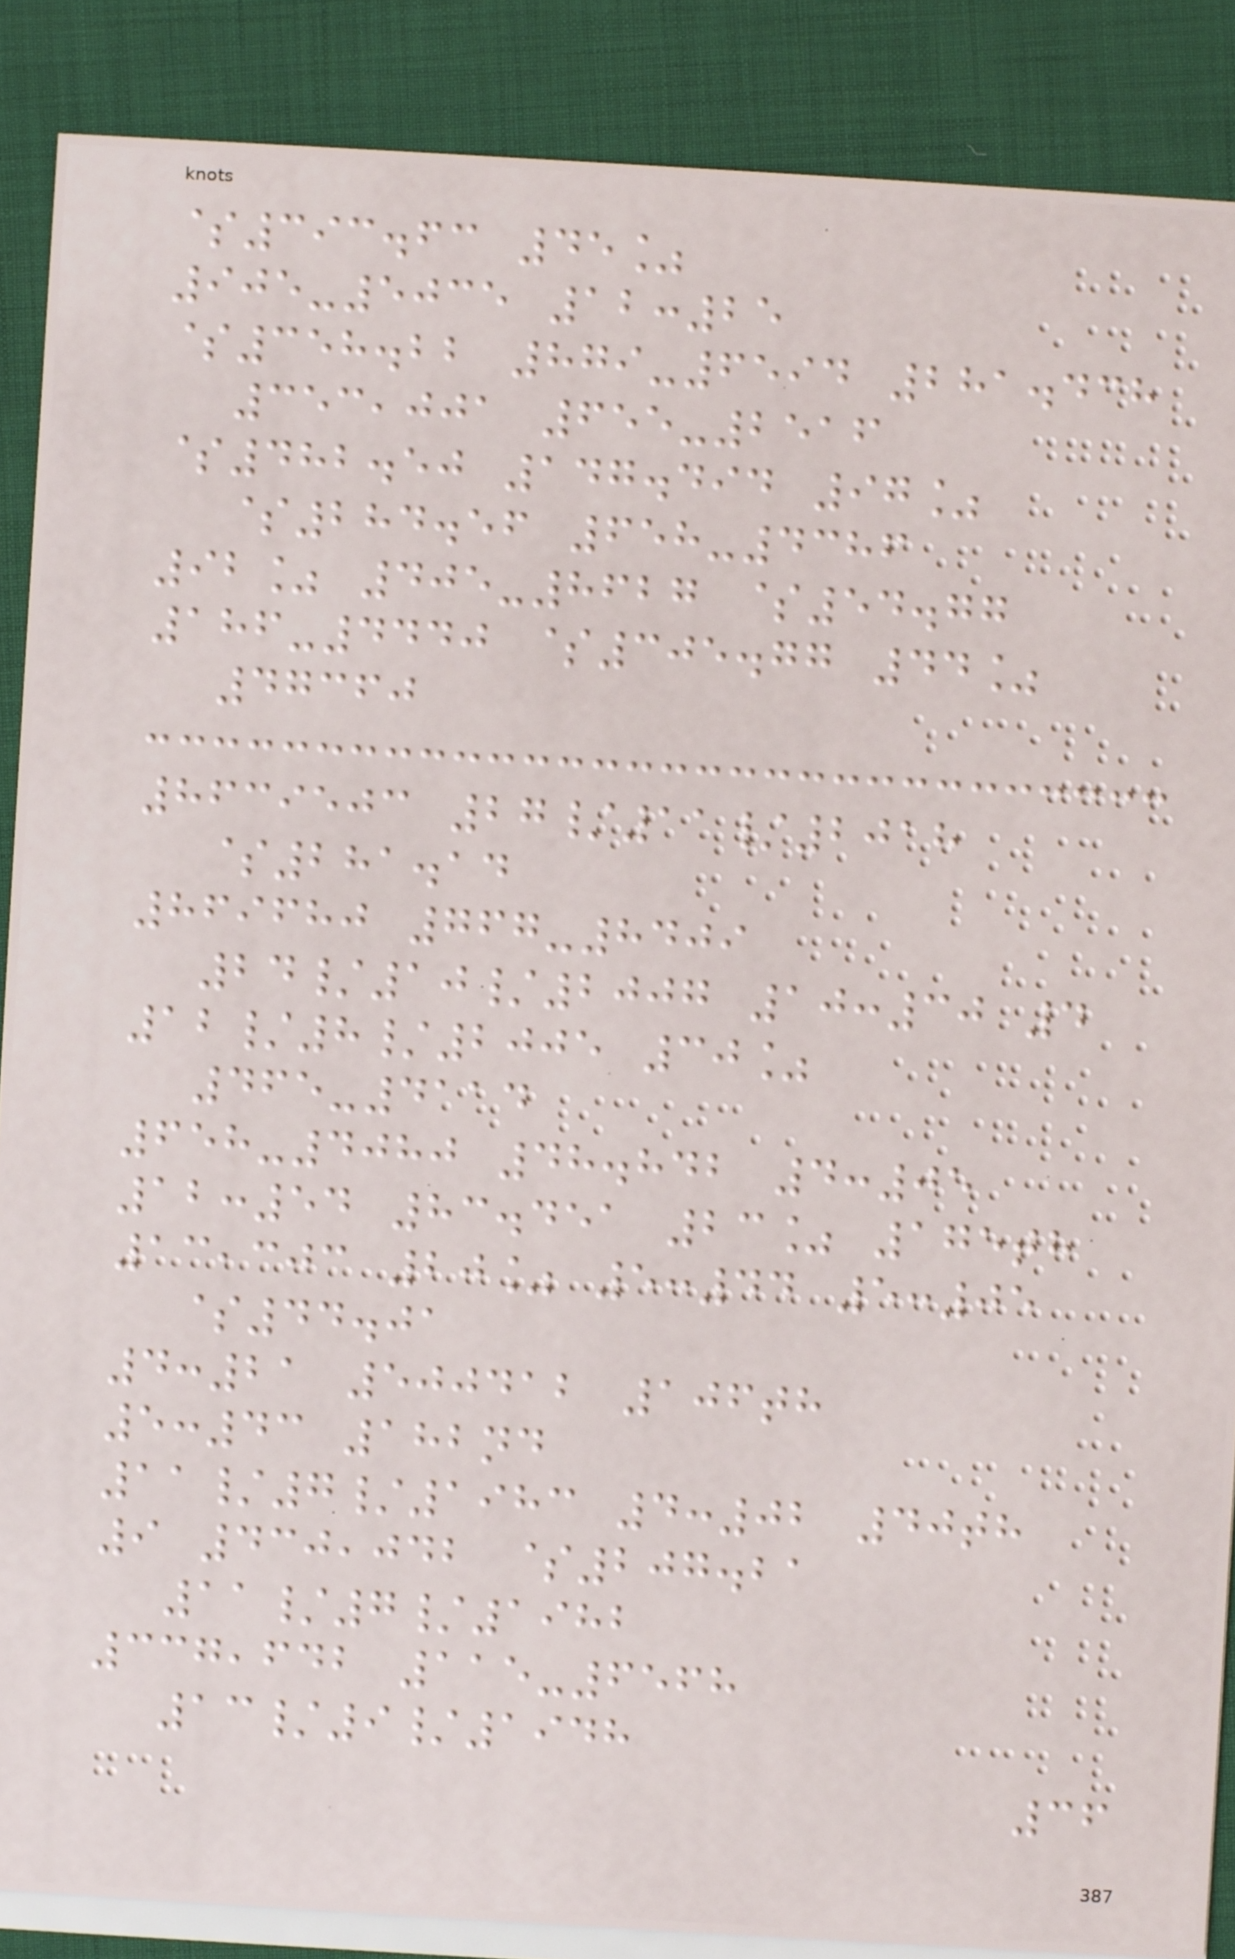$393.63 45%
905-5035 12:25
$358.22 879-6594 281.438
353,001 655-2516
$482.50 147.494 97%
$284.56 658-4386
92% 405-8627 $54.77
186-4440 $305.77 44%
47360
8639503 27/11/2018
$281.14
869680 767-8409
24/10/2007 10:30 4
12/8/2005 30%
465-4114
658-4080 48.842 4:05
12:54 83.451 23% 175th
13,303 20% 5:44 5:05
$44.01
4:21 500412 106th
5:43 182nd
11/7/1983 4:02 40th
9 430,042 $207.21
11/7/1982
337,642 115-6568
13/9/1948
36
